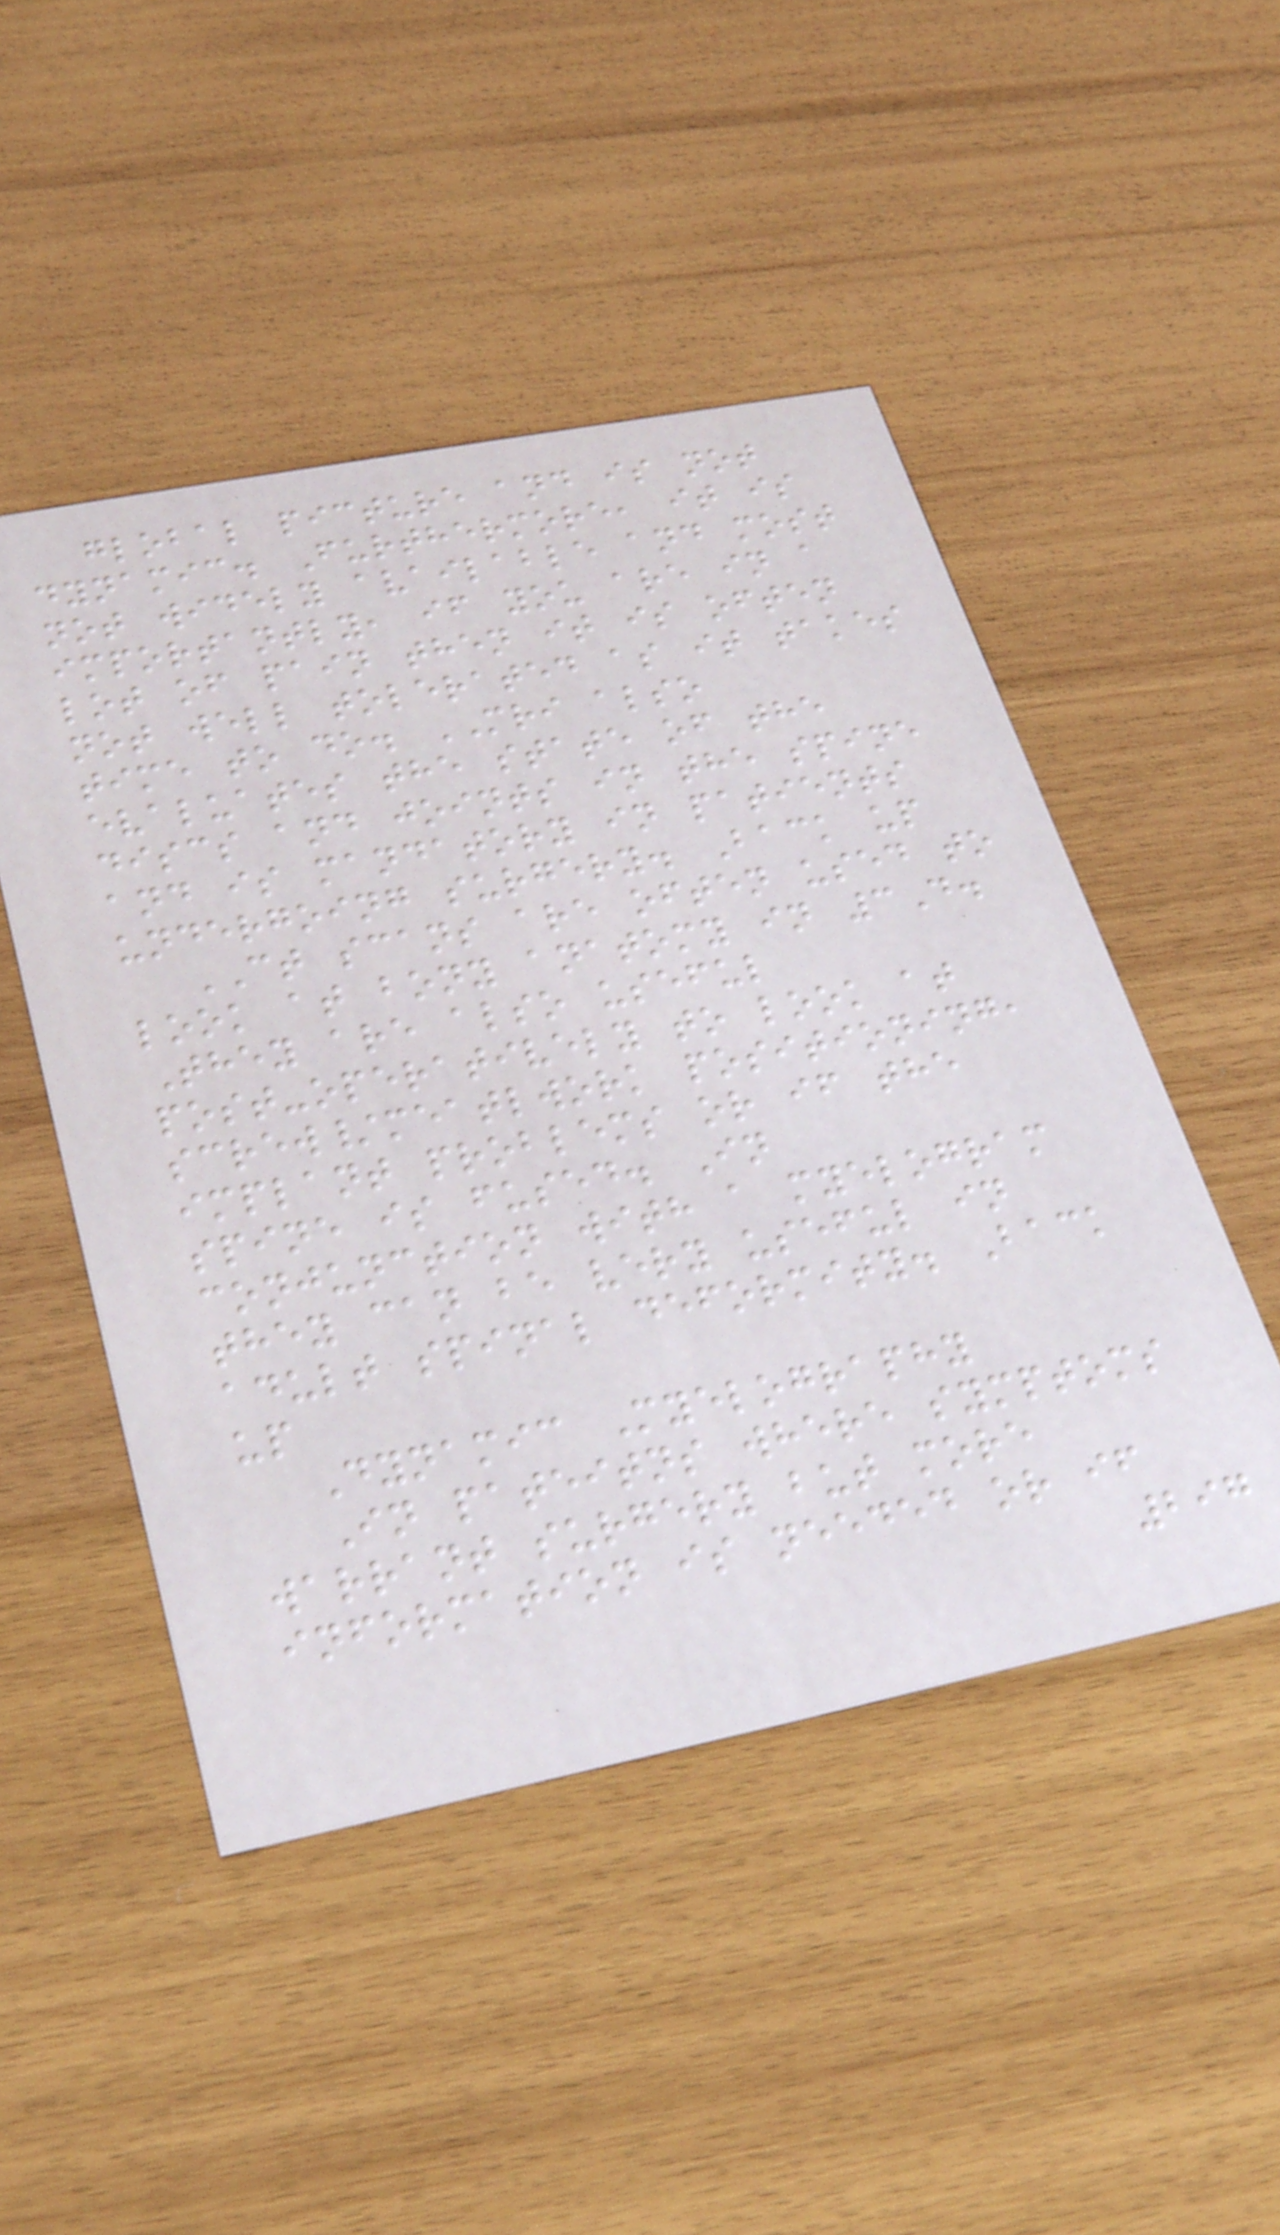global picture and is not
dynamic. Furthermore, it is
not widely available and most
importantly, if you are in a
lot of pain then it is often
not well tolerated as it takes
time to do. MRI also
evaluates the state of the
discs and joints in the spine
and is mandatory in patients
undergoing surgery. Back up
CT scans are often used to
look at bony anatomy in 3D.
They are also useful
post-operatively to look at
screw/meatlwork positioning,
implant problems or if the
spine is fused. In
conjunction with a myelogram
they can be very useful in
adult spinal deformity. Back
up
Dynamic Myelography
In pateitns where symptoms
warrant surgery but more
information is needed or if
297
